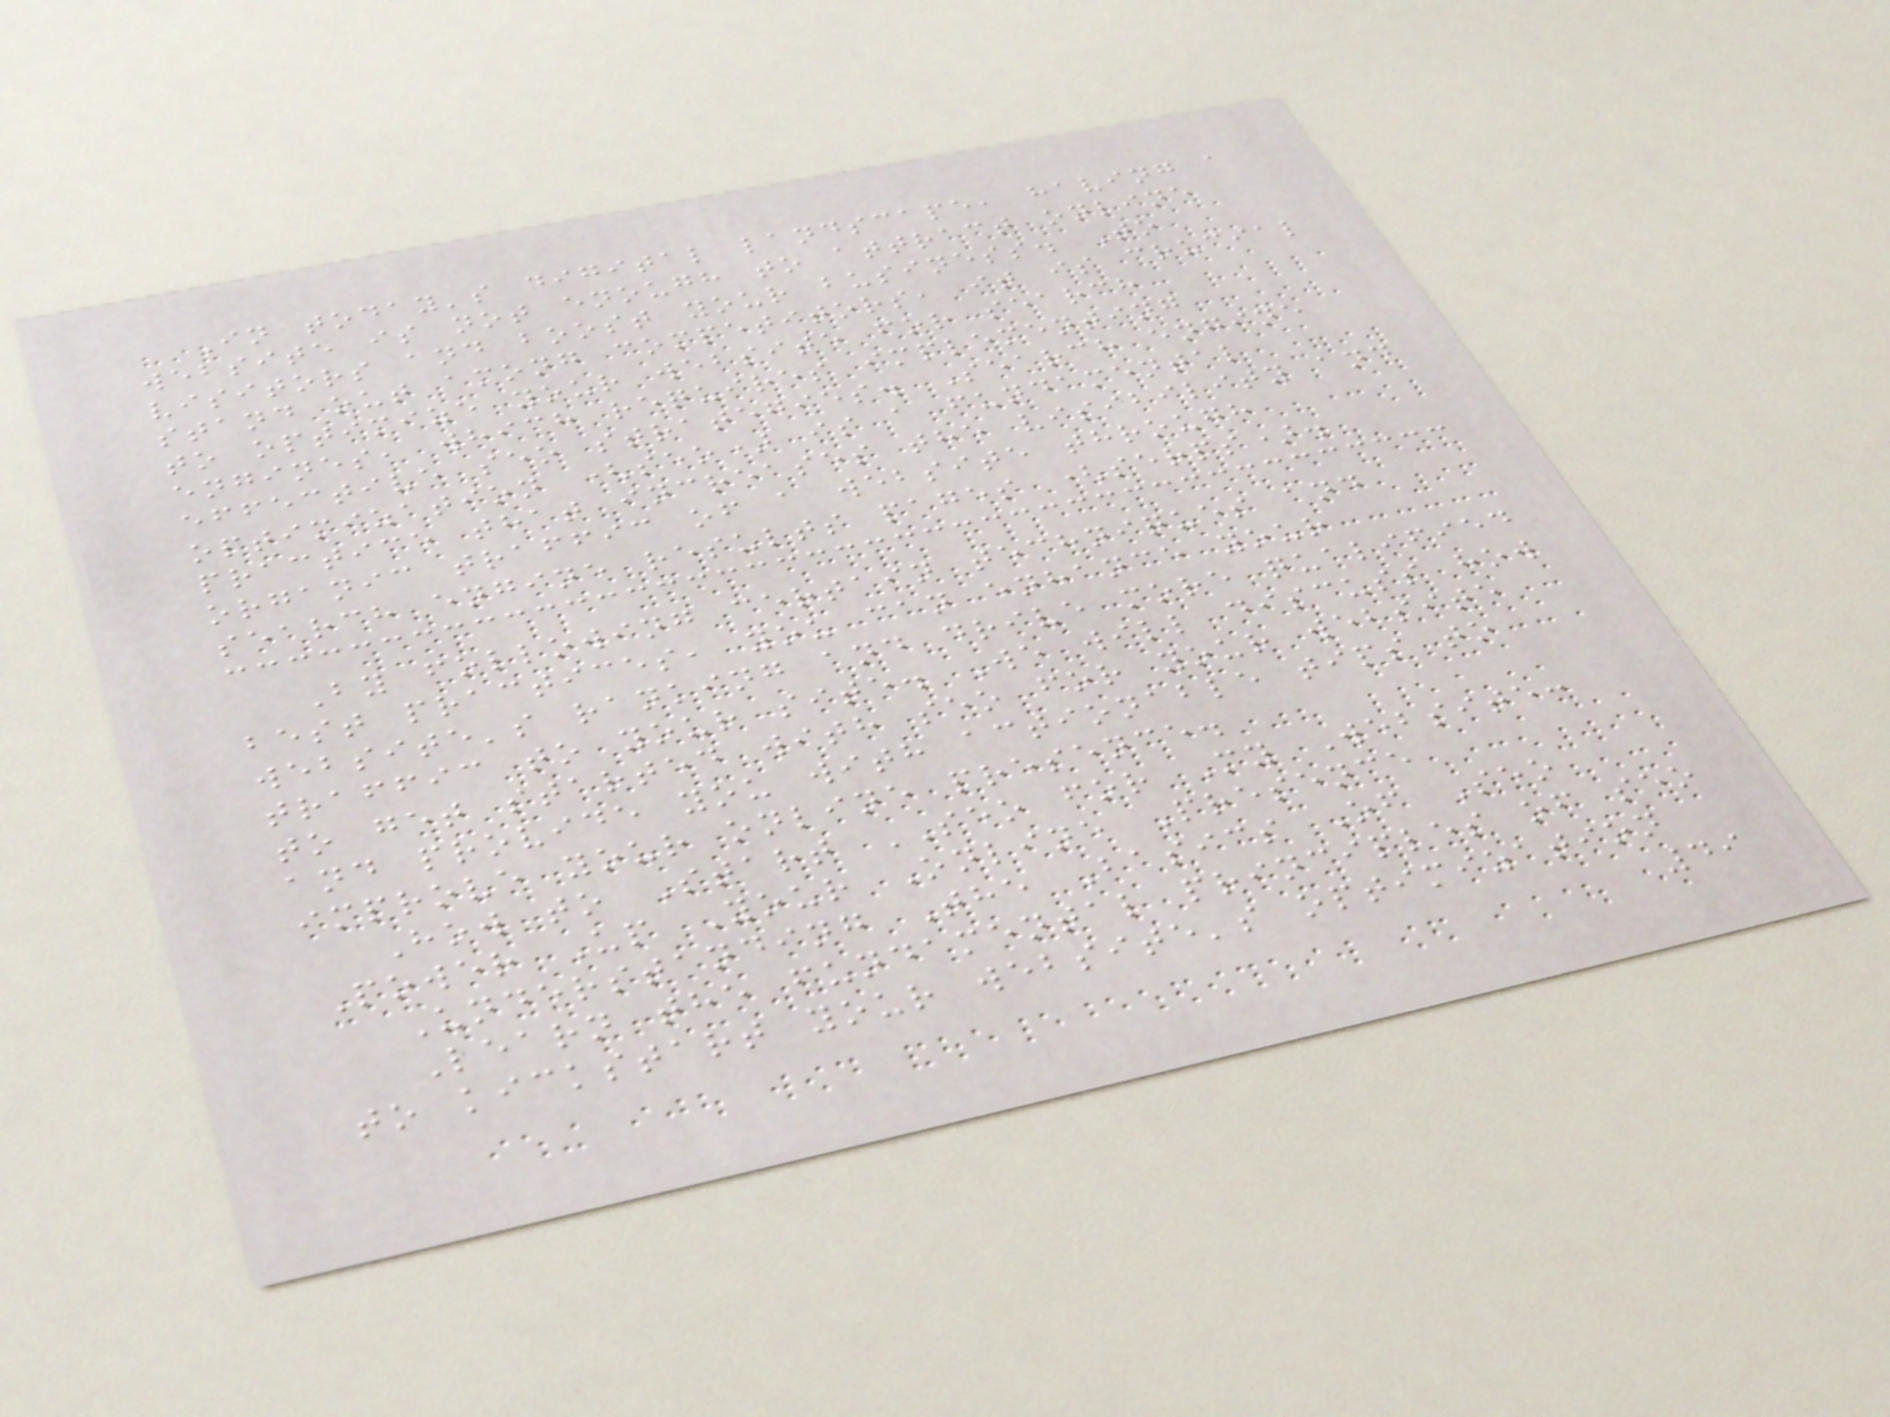In today's digital landscape, having a
website is not enough to attract online
visitors and boost your business. To
stand out among competitors, it is crucial
to optimize your website for search
engines, which requires implementing
effective seo strategies. Search engine
optimization (seo) is a fundamental
practice that increases the visibility and
organic traffic of a website through
search engine results pages (serps).
By following certain techniques and
best practices, you can enhance your
website's ranking and drive more qualified
traffic to your site. We will discuss how
to get started with seo for your website
and provide you with actionable tips to
improve your online presence.
How to Start SEO for My Website:
Power Up Your Online Presence
Understanding The Basics Of Seo
Learn the fundamental principles of seo
to kickstart your website's optimization
49
